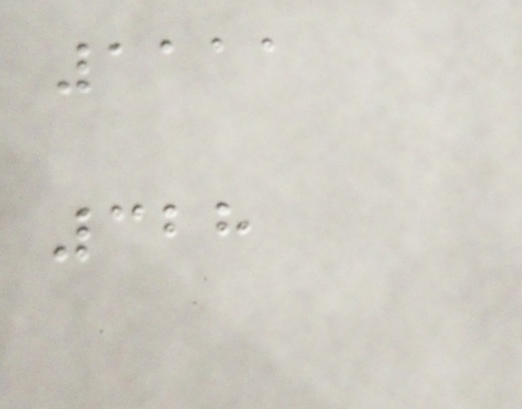1111
328
